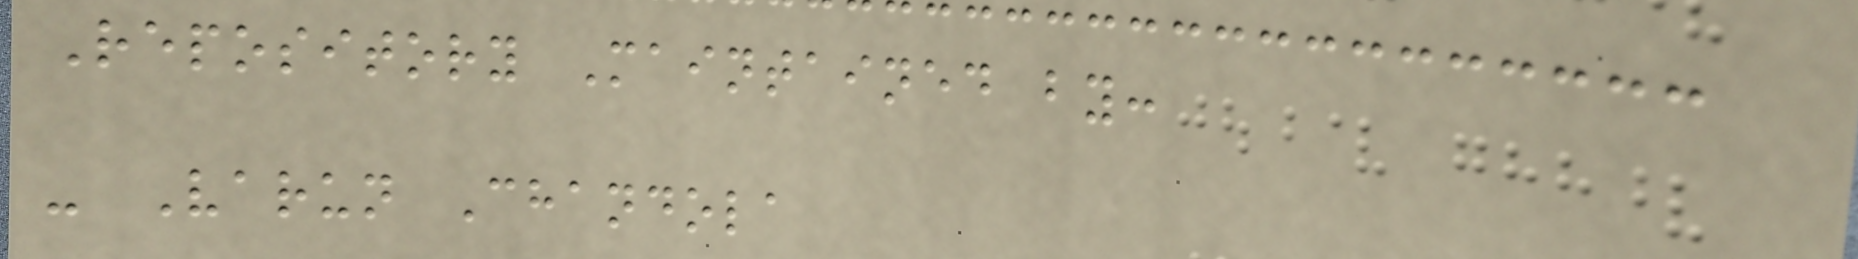Repository Maintained by:
- Varun Chandola
